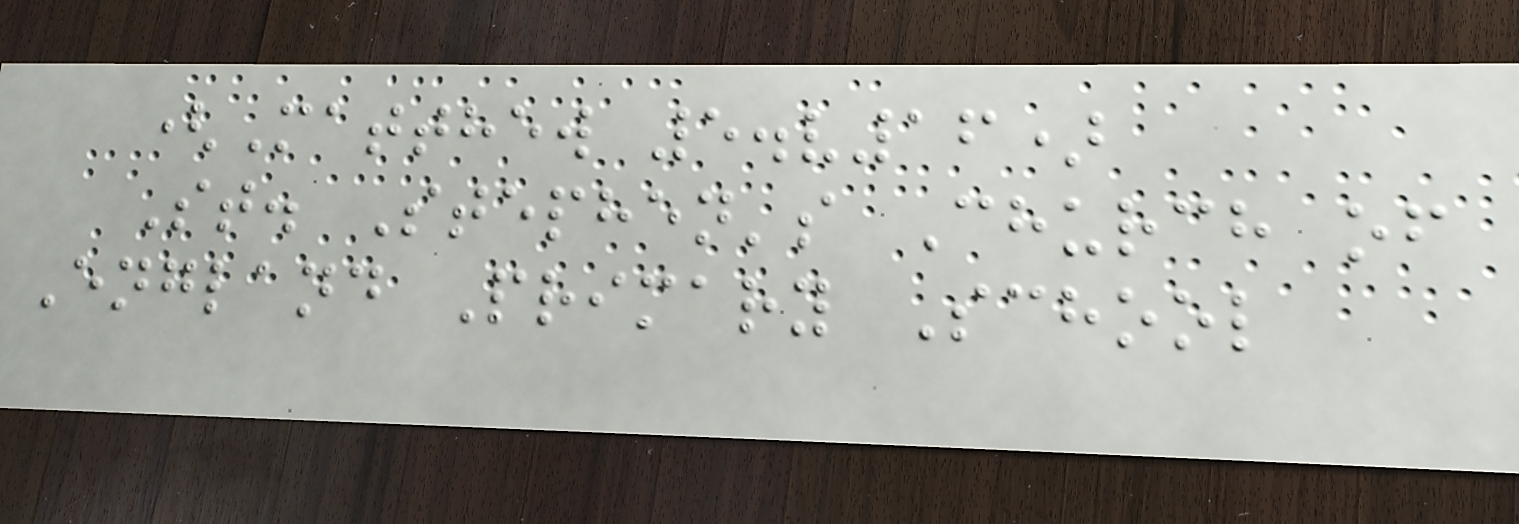(Matthew 5.v16)
St. Stephen's Church of
England Primary School
